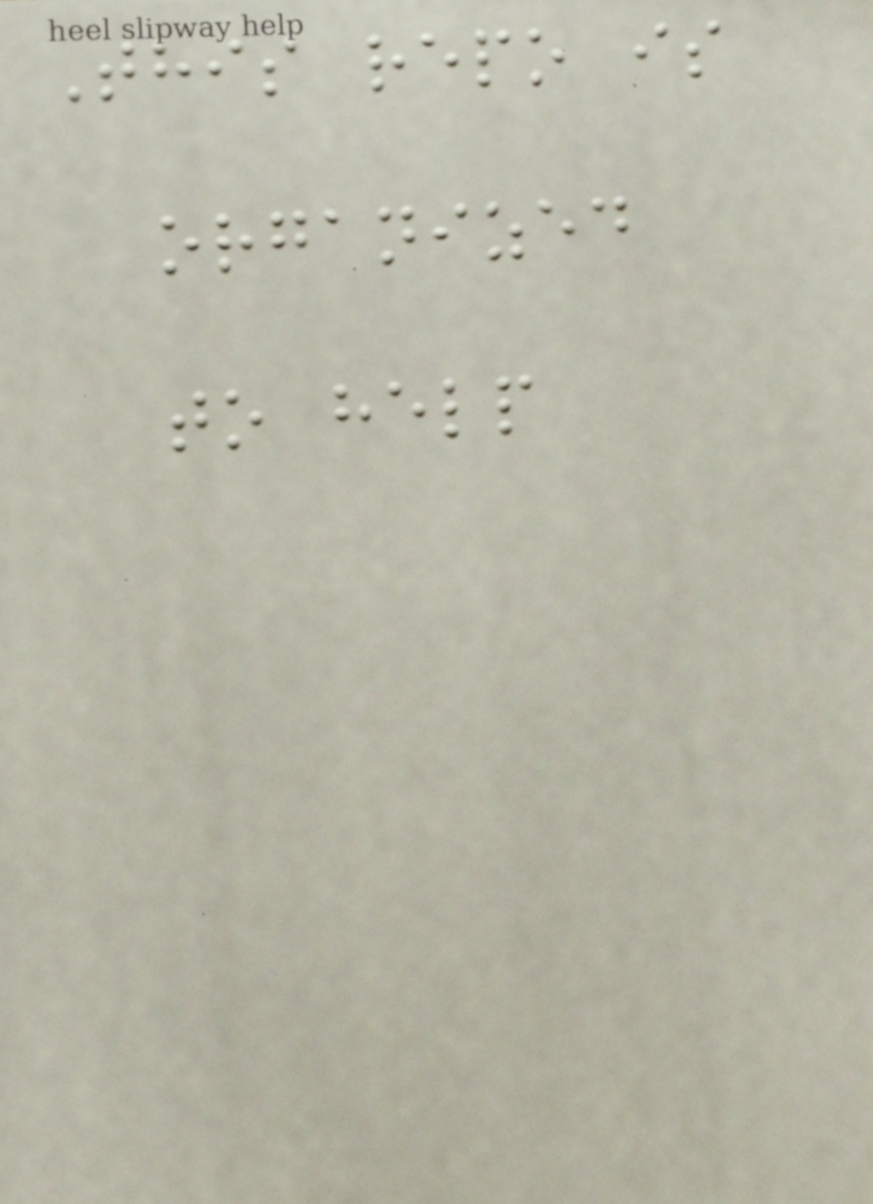This repo is
organized
to help
